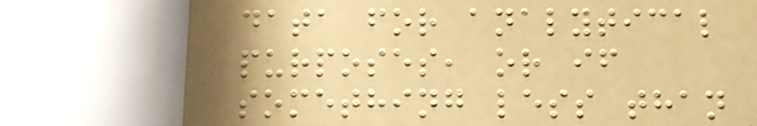data for analytical
purposes, or if
something less than
